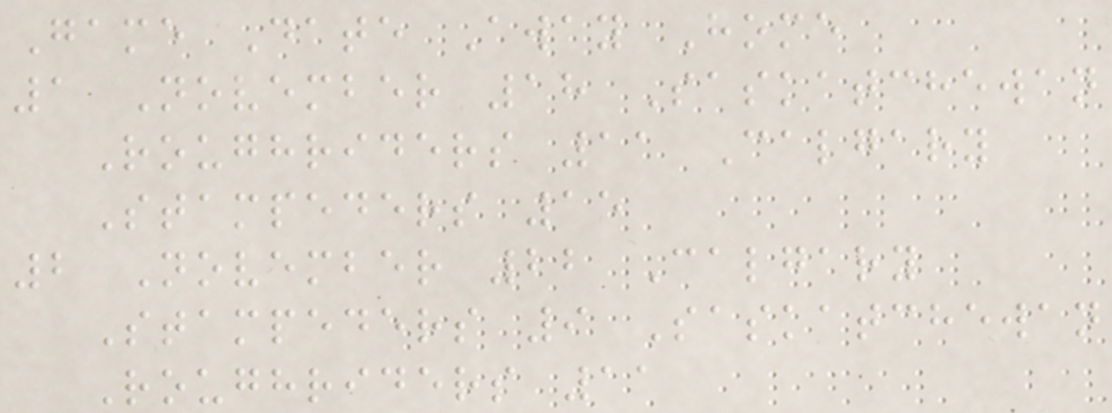Game Date Away Home
1 November 18 Saskatchewan
Roughriders 11 Calgary
Stampeders 15
2 November 22 Calgary
Stampeders 9 Saskatchewan
Roughriders 11
